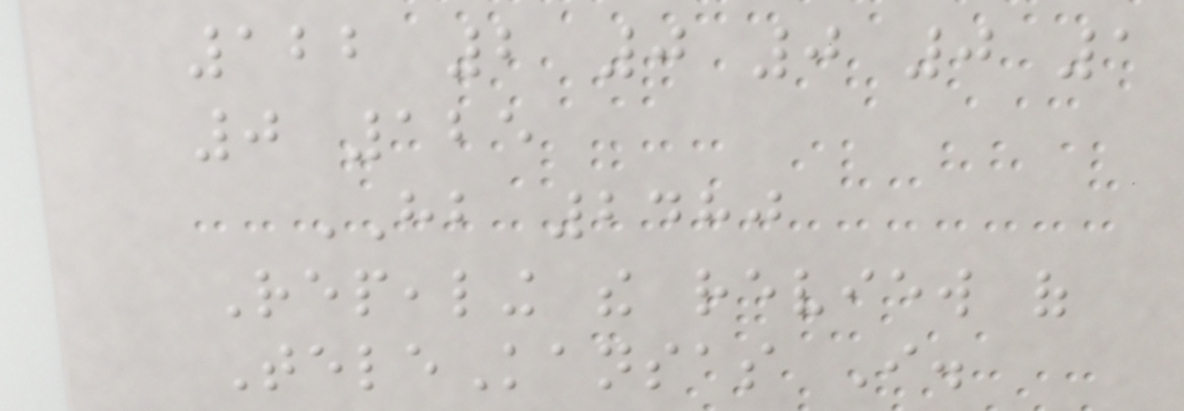122 2 0 0 0 1
0 125
HB 2480
Repealing the review of
TeleKansas I.
